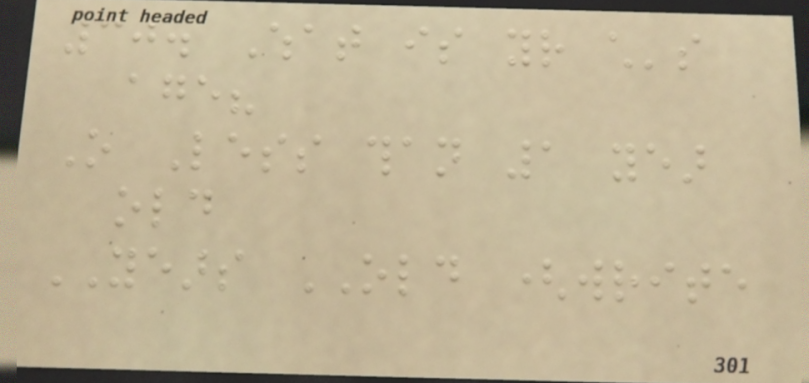30. What is your child's
age?
O Less than 1 year
old
YEARS OLD (write
